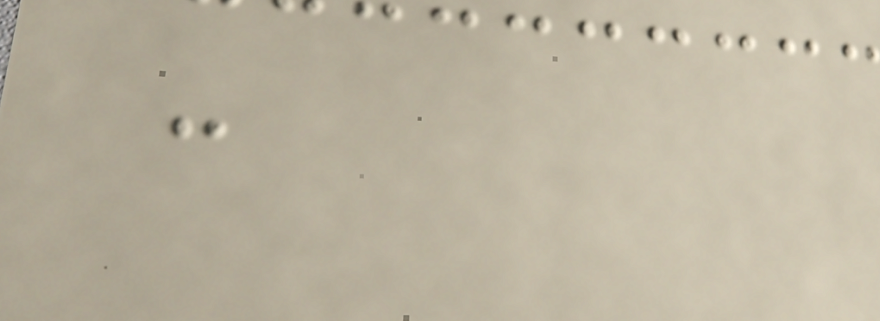-
